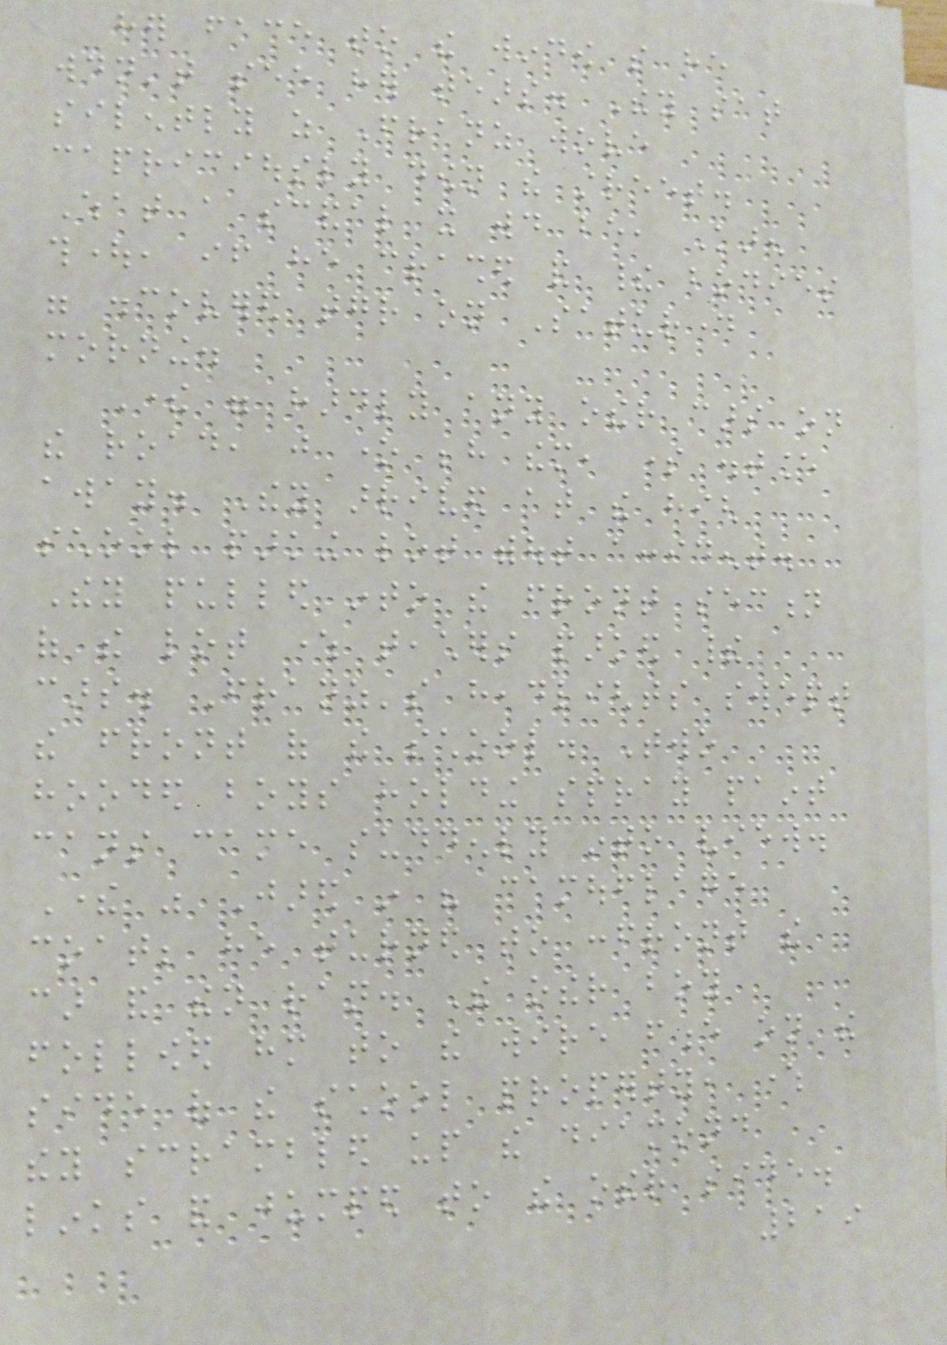her face to the window so he
wouldn't see her tears. They sat
silently as Franz wove
capriciously down the street.
What a scandal it would be, Karen
thought, if he crashed and their bodies
were discovered together on Saturday
morning.
There were hardly any other cars on
the road, just one behind them, some distance
away. They arrived at the high
school parking lot without accident.
They pulled into the front section
of the lot where teachers parked their
cars. Franz's headlights swept
the front of the school. Two
hooded boys holding spray paint
cans came suddenly into view.
There was Jared in his camouflage
coat; he turned to confront the
car and then ran. The other boy
followed him to the wire fence on the
side of the school property, where
they scrambled up the diamond
links and jumped to the other side.
219
